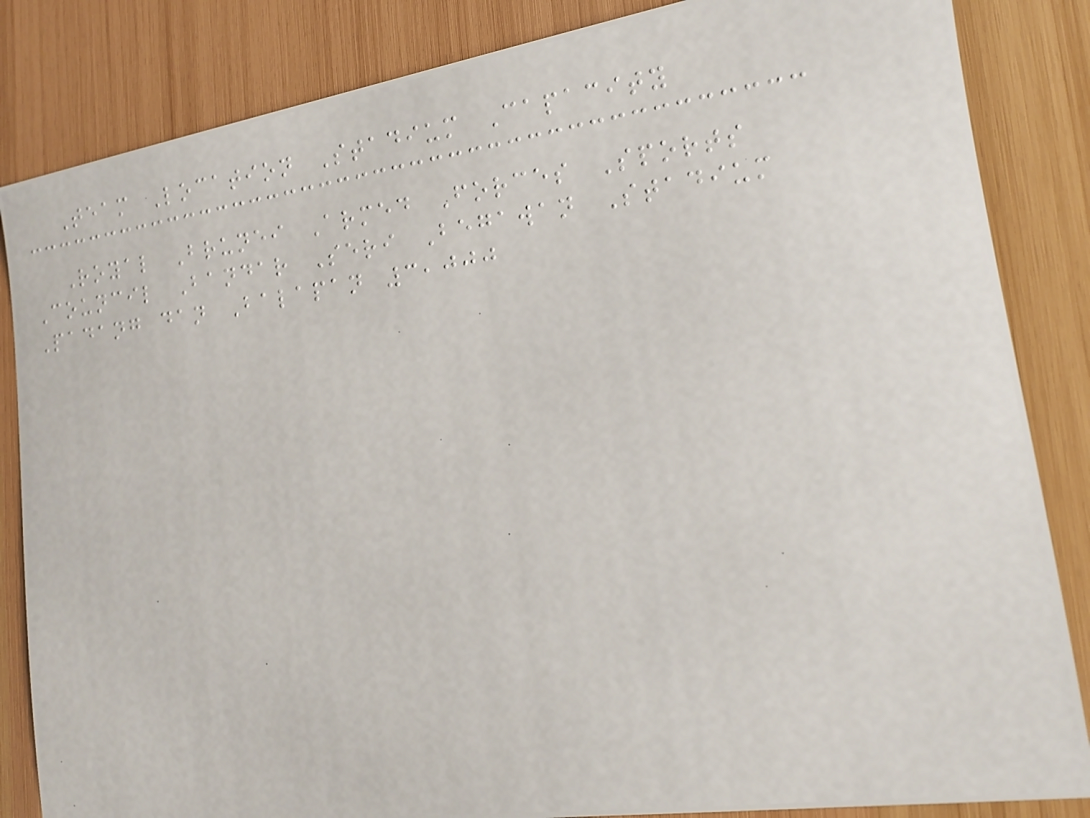Team Location Stadium Capacity
Royal Brunei Armed Forces Sports
Council Bandar Seri Begawan Stadium
Padang dan Balapan 3,000
